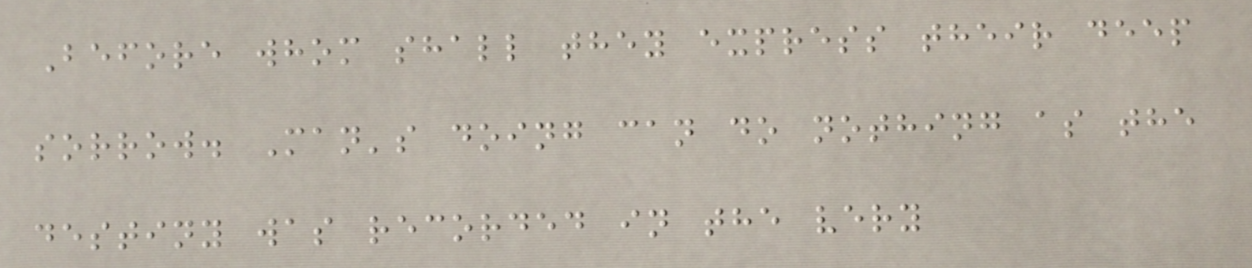Before whom shall they express their deep
sorrow. Man's doing can do nothing as the
destiny was recorded in the very
